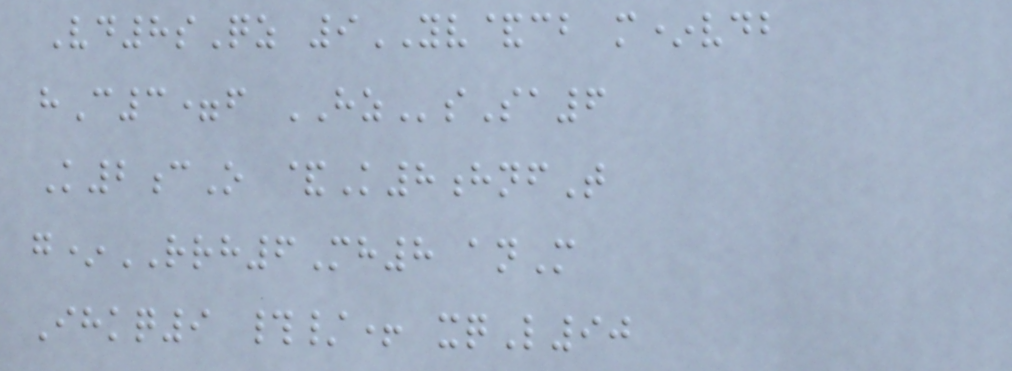Vd8sQz 9YV&cb m*vdb
hC3=f HZsSa6
K2cO &K8hnfT
g*RRH6Mh8 anM
Ihkq9 #/+ xqL90
